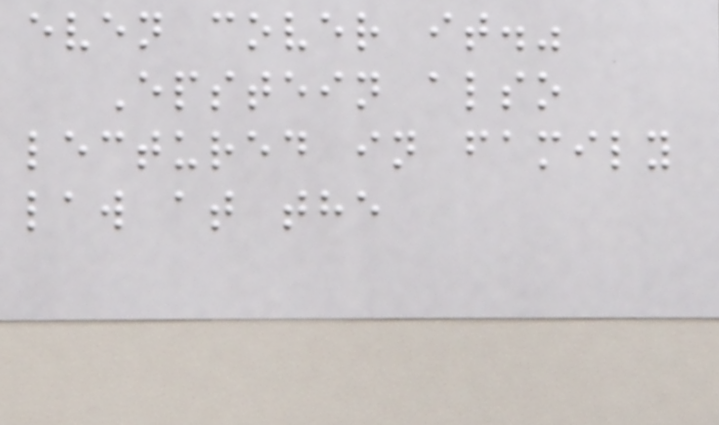even cover it."
Epstein also
lectured in family
law at the
